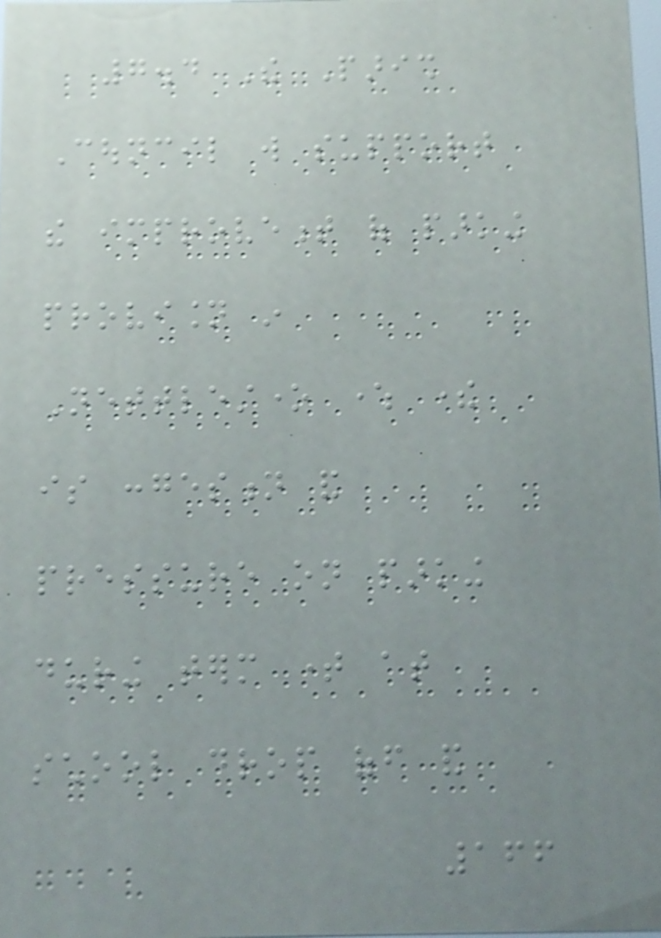7.4 The Parish
Council will support
the improvement of parking
provision in
Nettlestone where there
is congestion and
pressure on parking
during term time at
school drop off and
166
